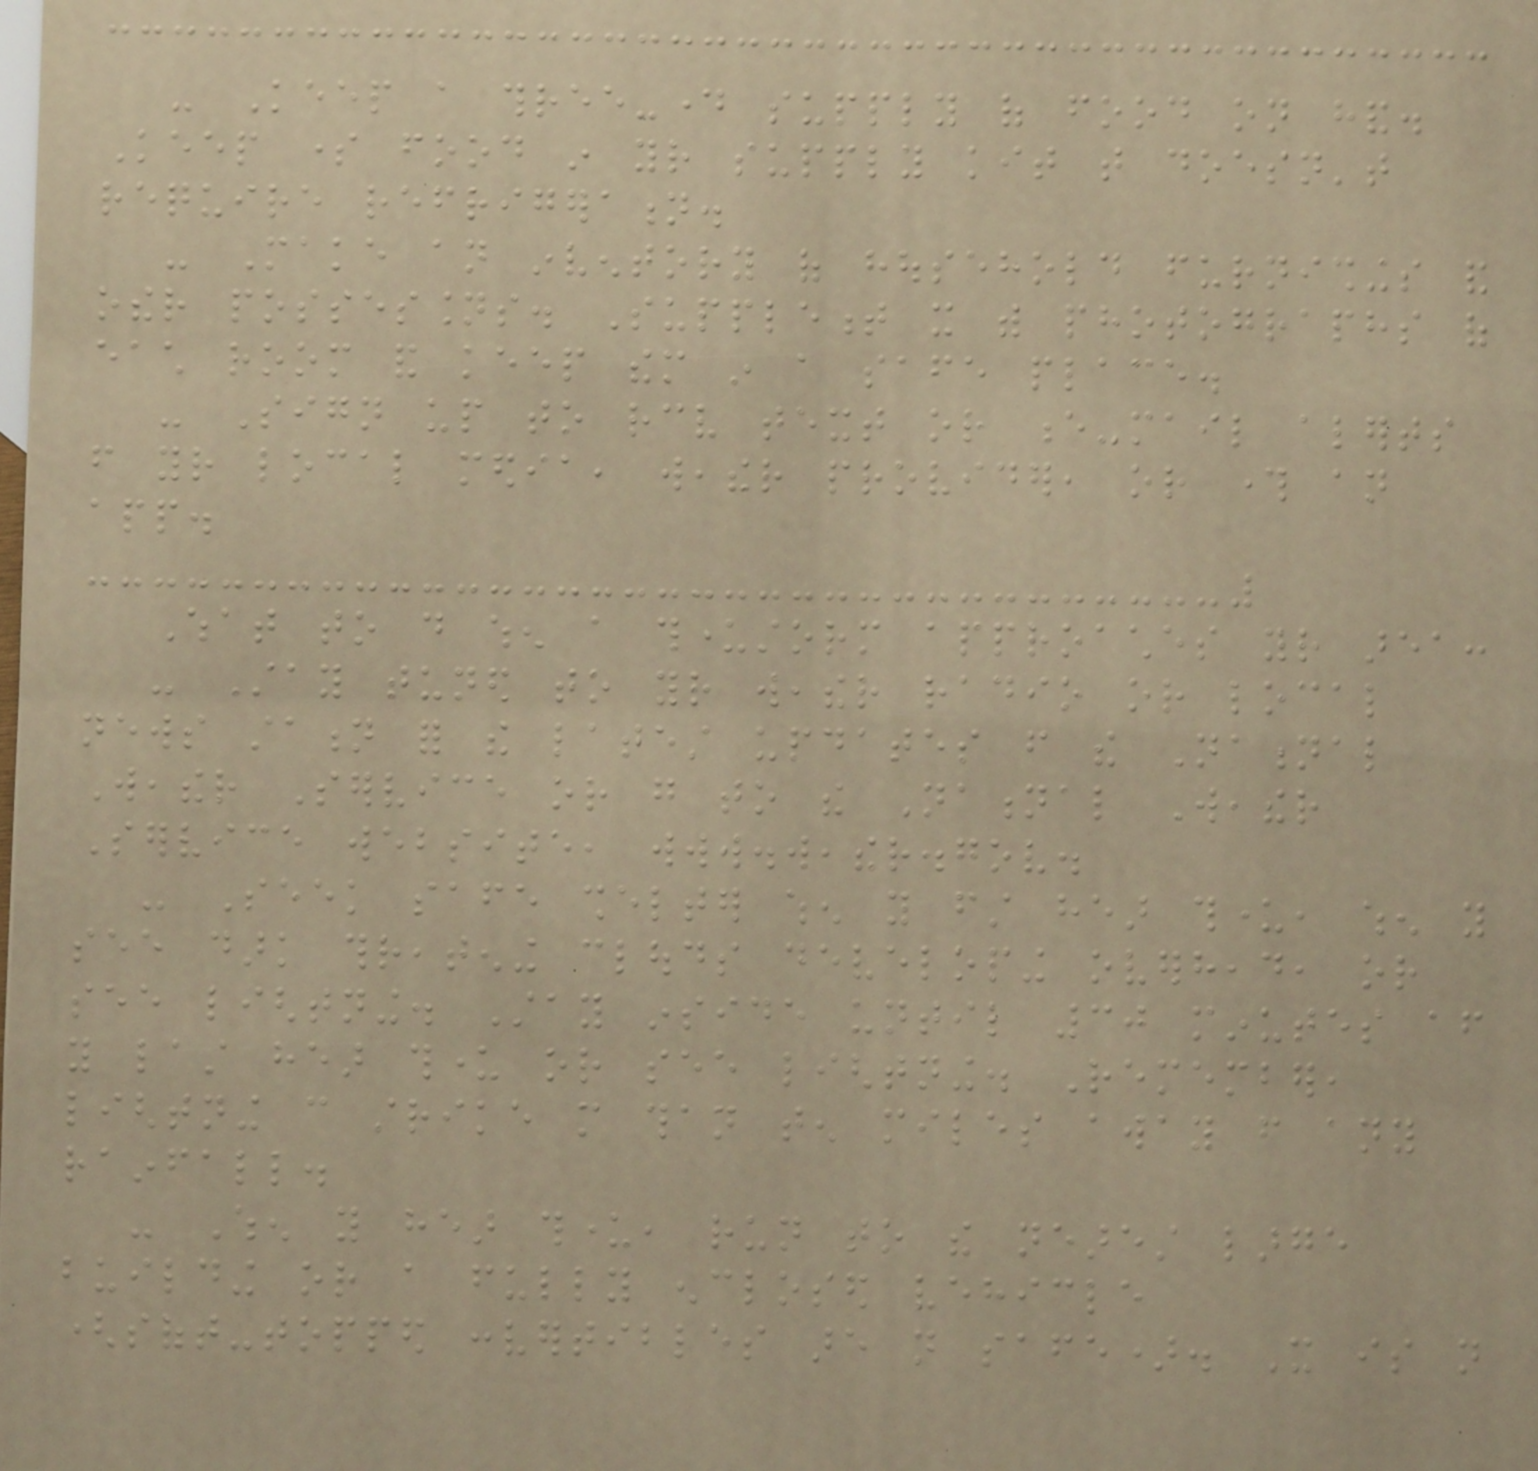- Keep a three-day supply of food on hand.
Keep some food in your supply kit that doesn't
require refrigeration.
- Make an inventory of household furnishings and
other possessions. Supplement it with photographs of
each room and keep them in a safe place.
- Sign up to receive text or e-mail alerts
from your local media, weather provider, or through an
app.
What to do when a thunderstorm approaches your area:
- Stay tuned to your weather radio or local
news station for the latest updates from the National
Weather Service or go to the National Weather
Service website, www.weather.gov.
- Seek safe shelter when you first hear thunder, when you
see dark threatening clouds developing overhead, or
see lightning. Stay inside until 30 minutes after
you last hear thunder or see lightning. Remember,
lightning can strike more than ten miles away from any
rainfall.
- When you hear thunder, run to the nearest large
building or a fully enclosed vehicle
(soft-topped convertibles are not safe). It is not
